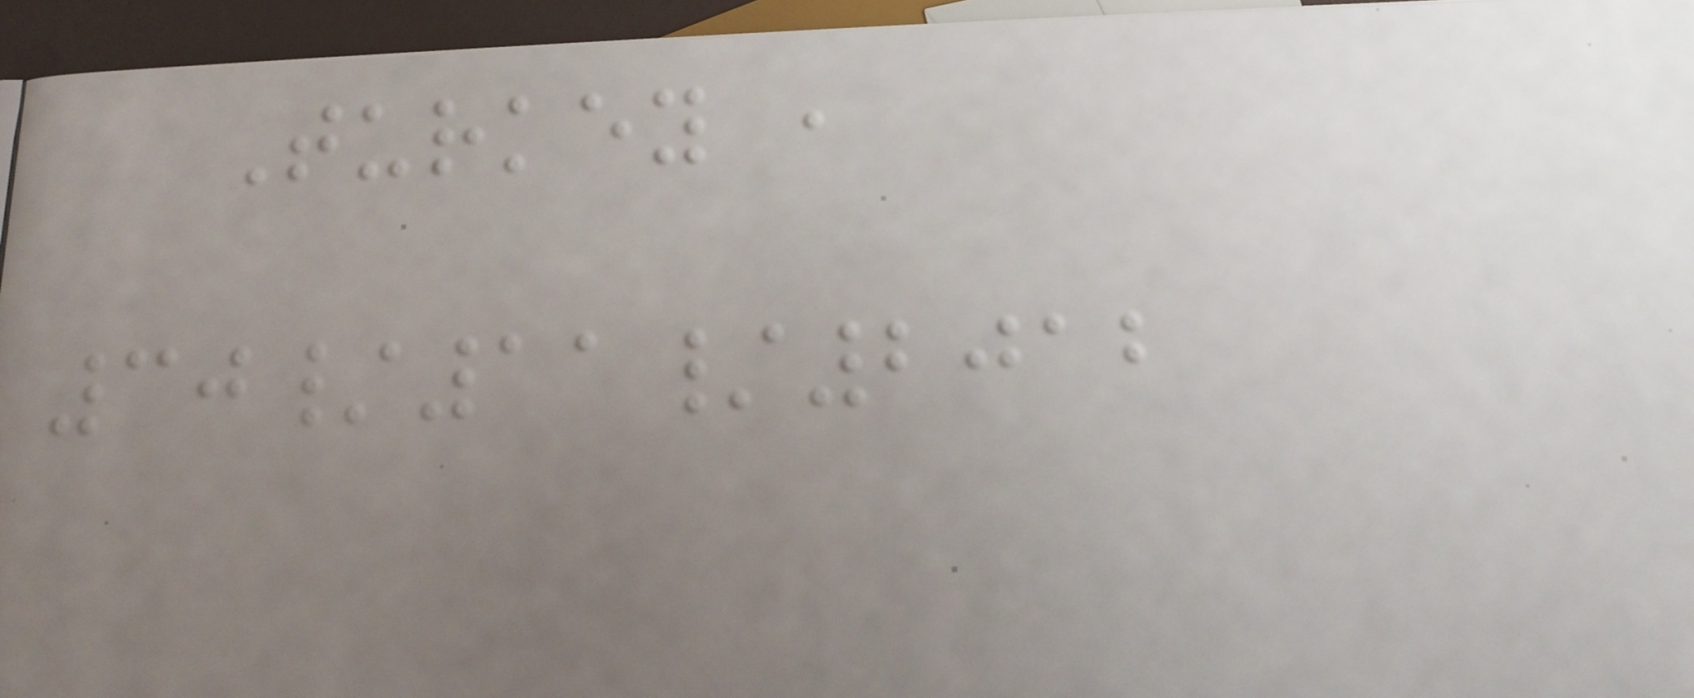Turkey ,
30/11/2012
